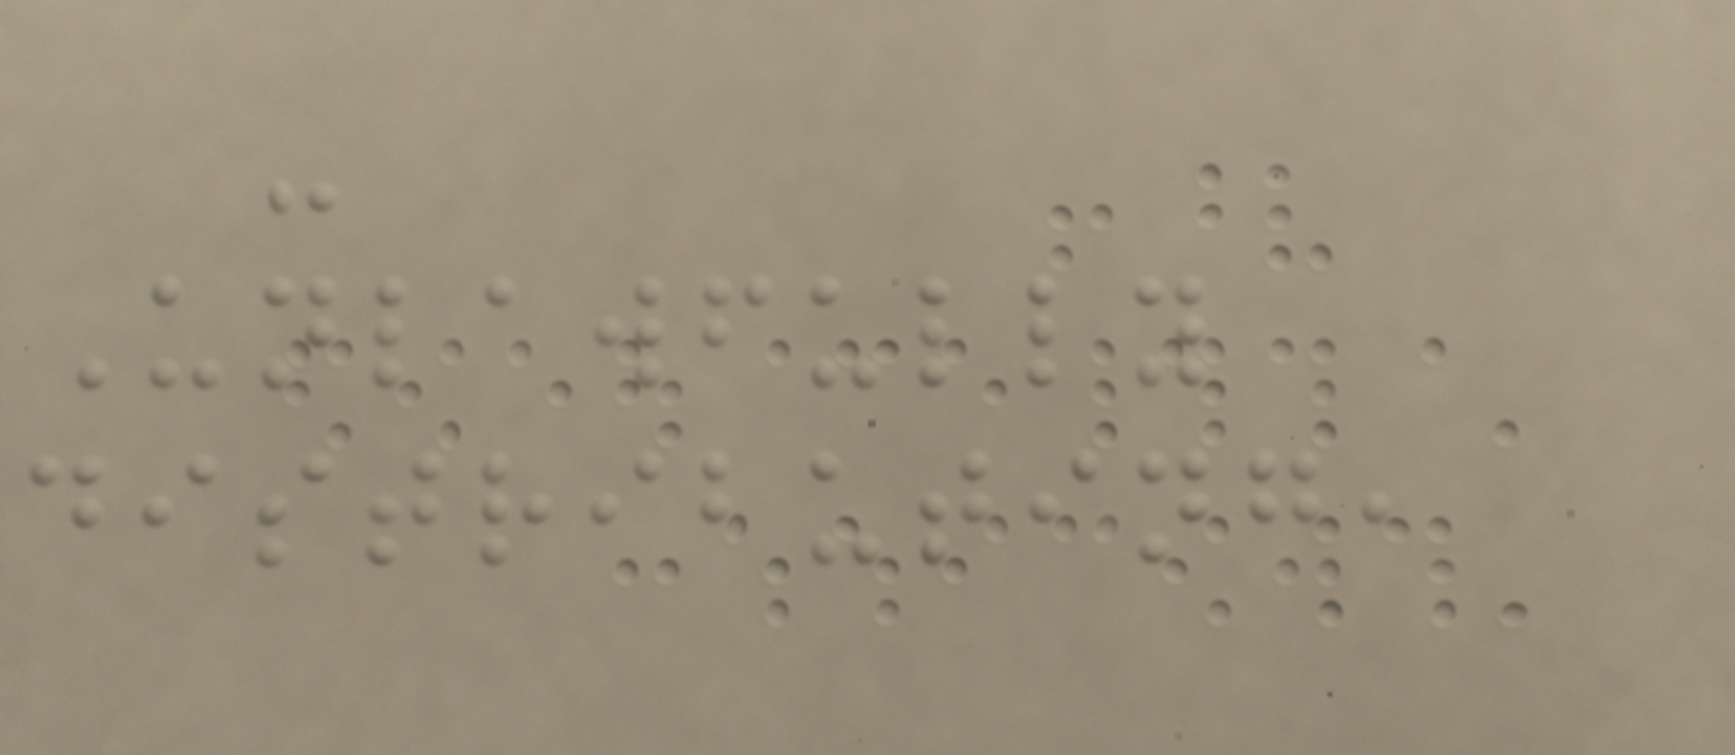-
Unlawfully
distributing,
